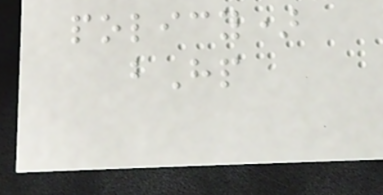policy)
bHp
